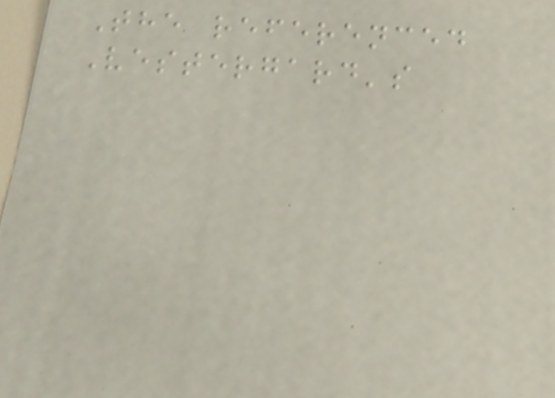The referenced
Vestergard's
